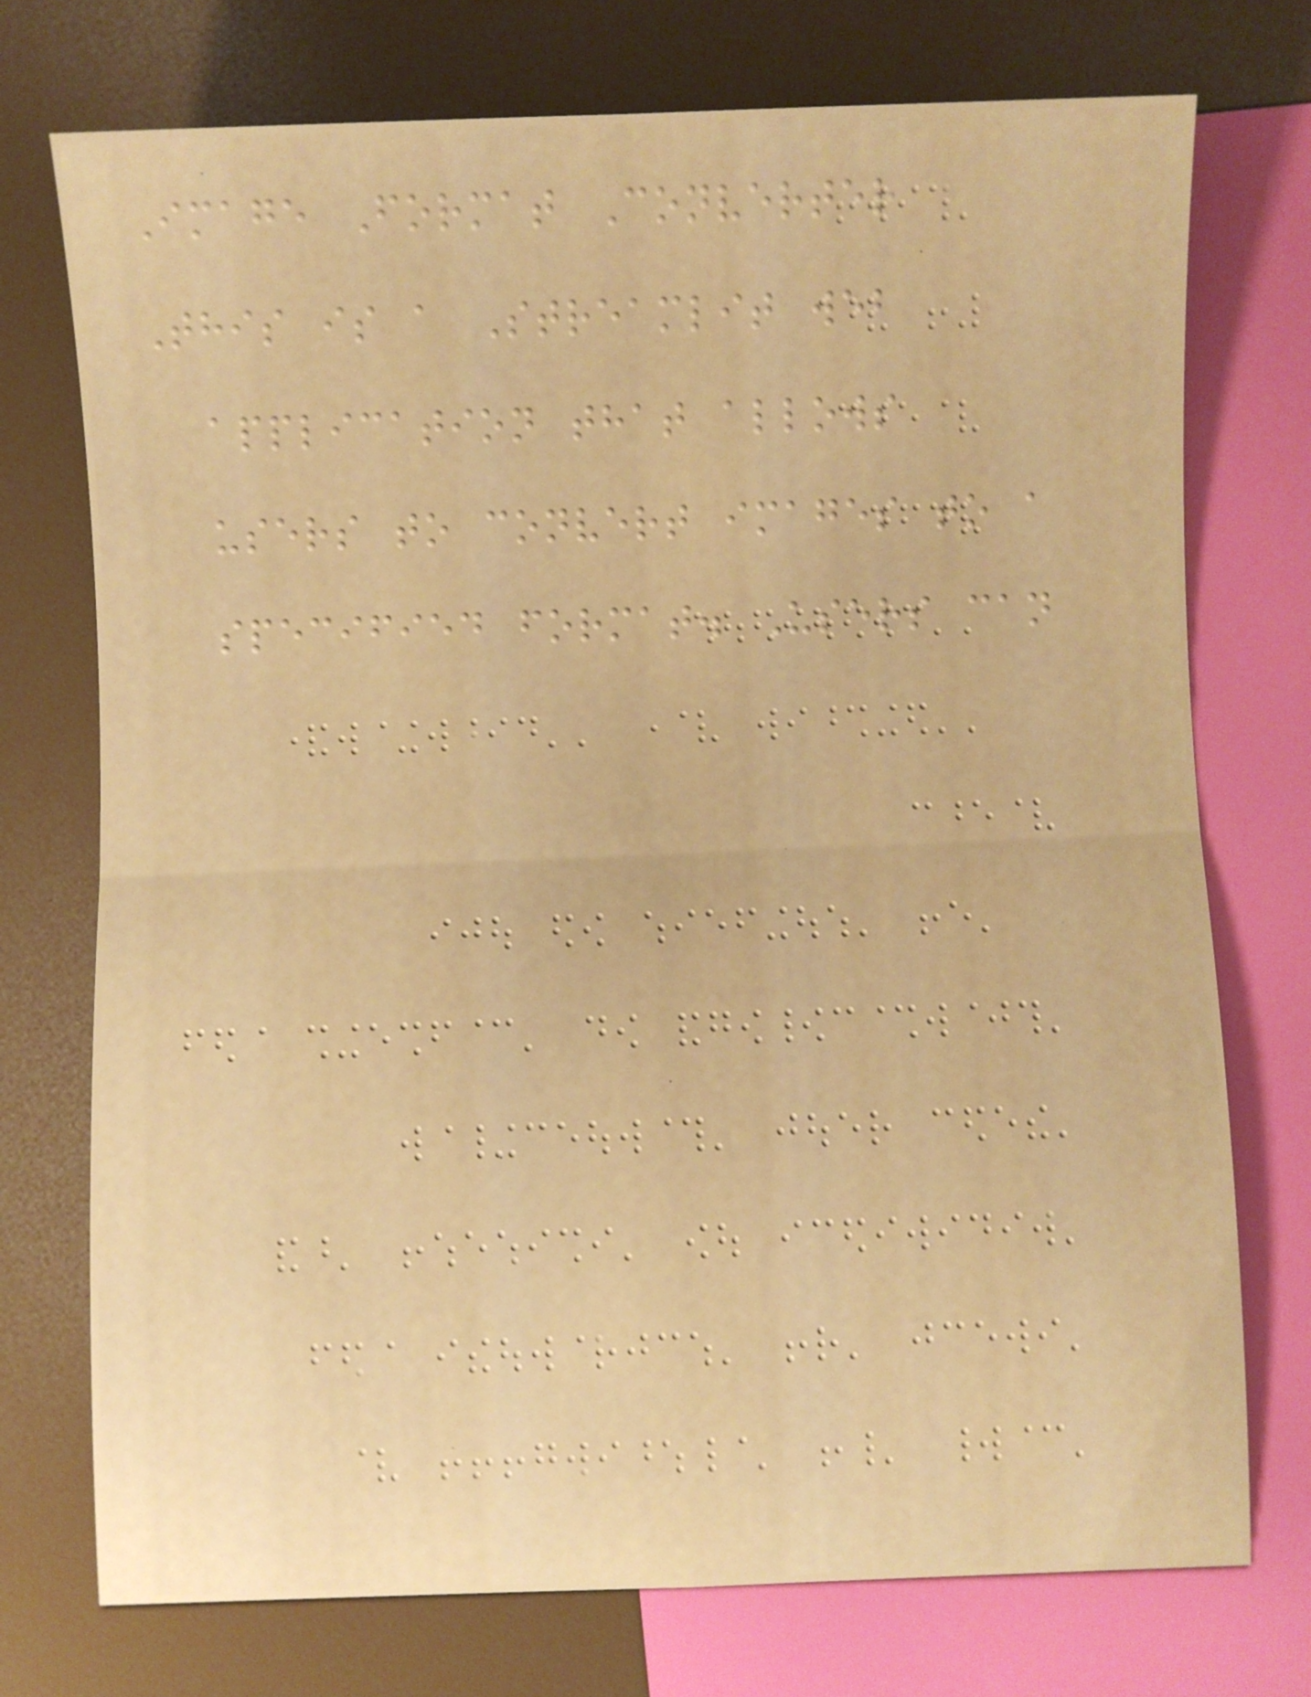Image Format Converter
This is a Streamlit web
application that allows
users to convert images to a
specified format. Users can
